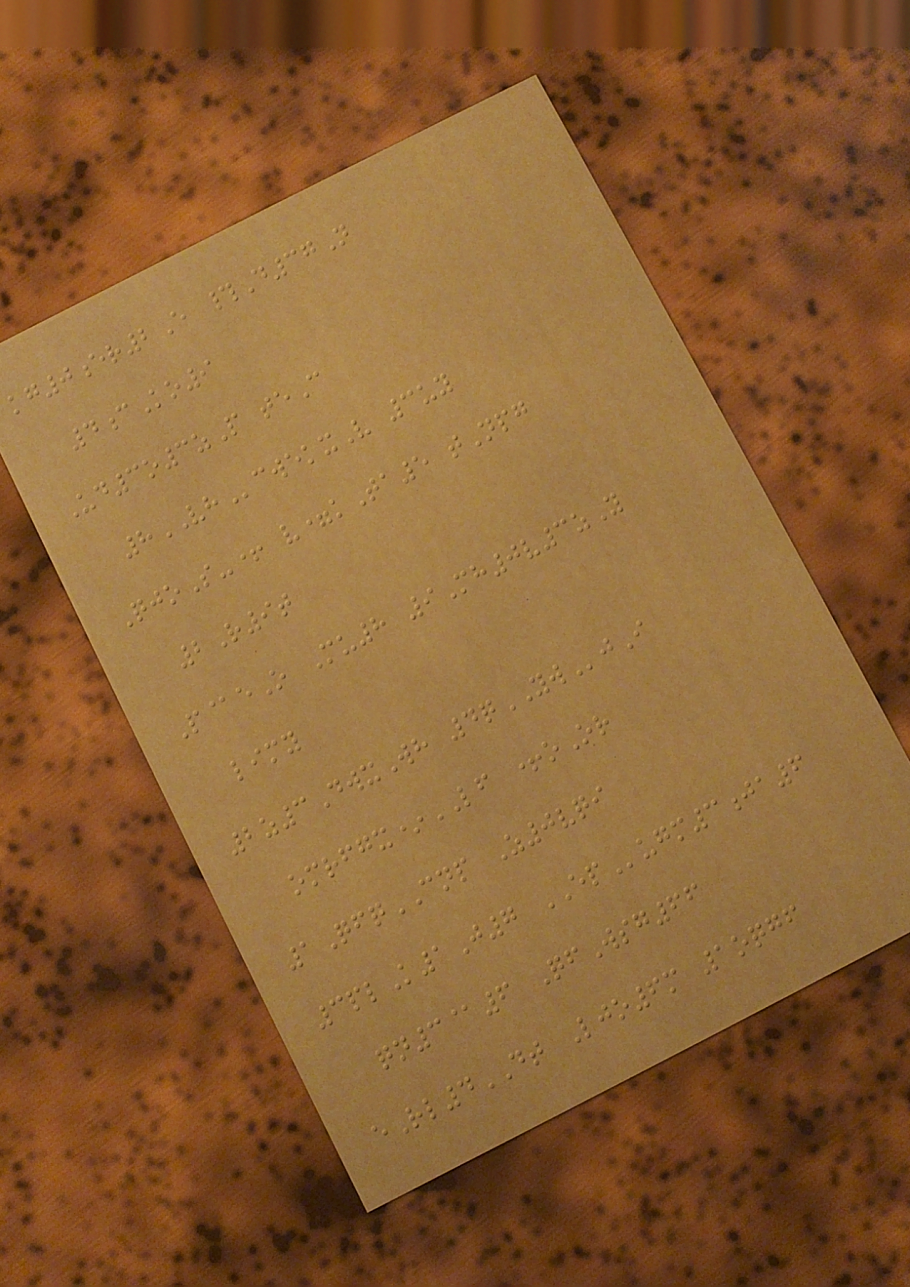kg0er2E #D37N
4cKo9
Ud3o3zP teC
8VHcwekxV 3uy
QjoS-+ v=kTa5 tNpg
2R9t
P@eO Mu8 9Mh0v3zY
limy
2z3DwxWh 4qYWjI
omrfgx*LF +oOr
1QfqCNP Z0vqi
3plK1J7 EPugm3ja6
qn3@6 QfWsg66
eRl4DT Ljo6m 1oqgf
